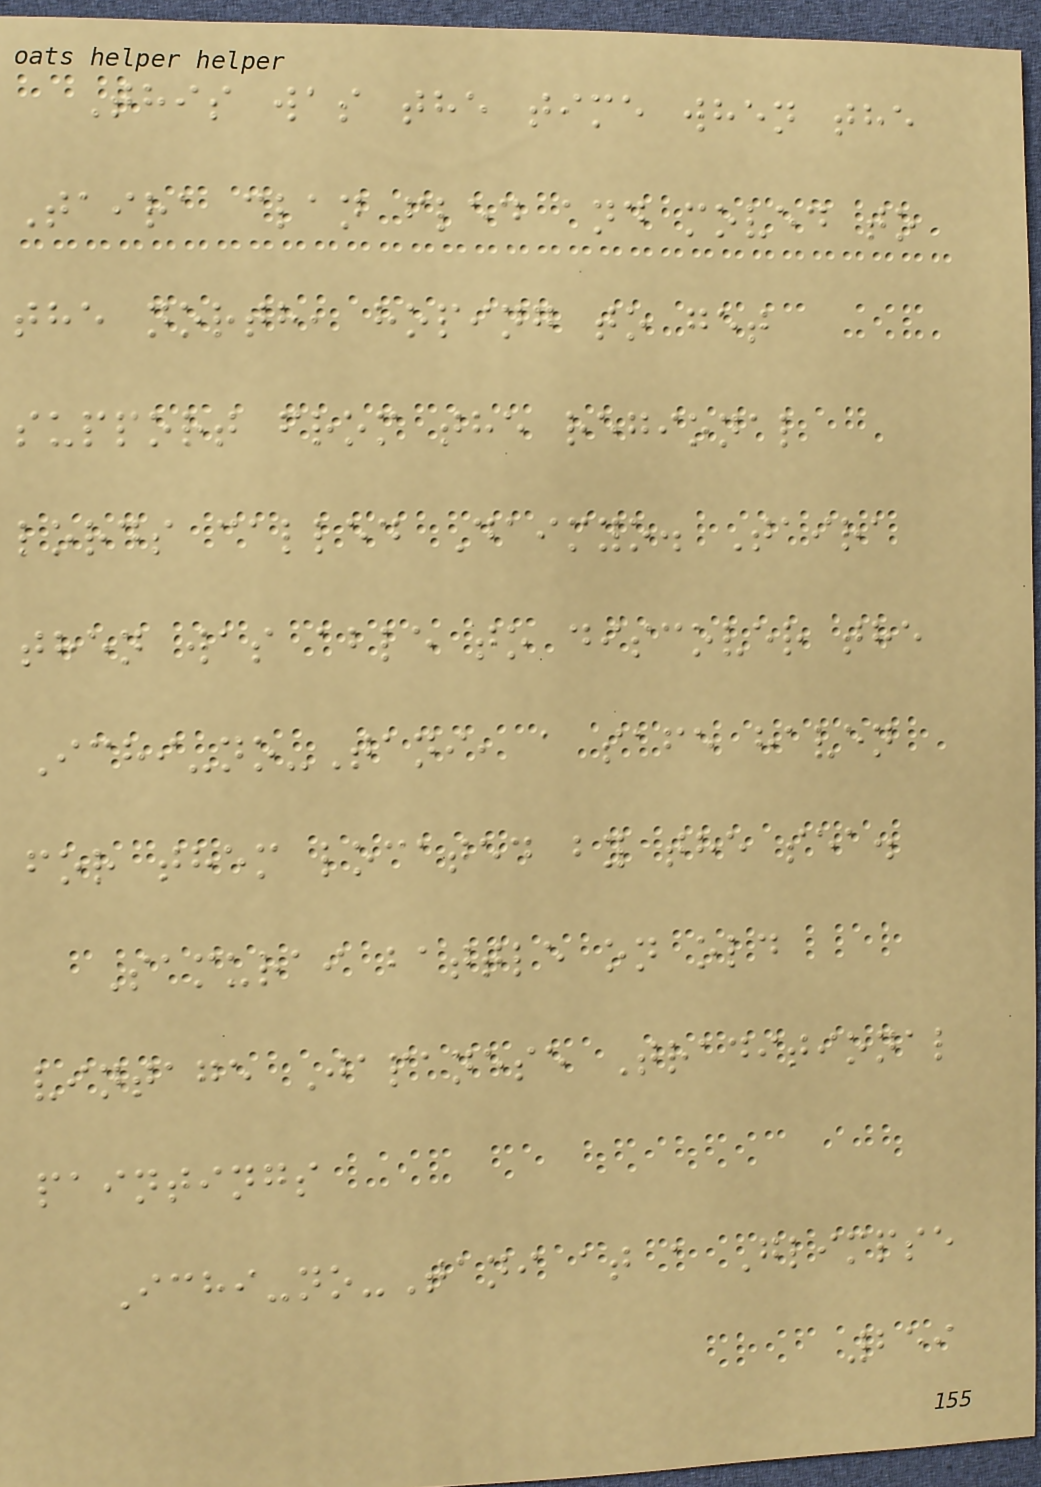This was the time when the
Taira clan fled and moved to
the north, hoping to get
support from the regional
lords called Daimyo. Taira
then was able to discover the
Ichi-no-Tani, a safe haven
for them located by the sea.
Samurai battle on old
vintage Japanese Traditional
paintings
Ichi-no-Tani at a Glimpse
259
